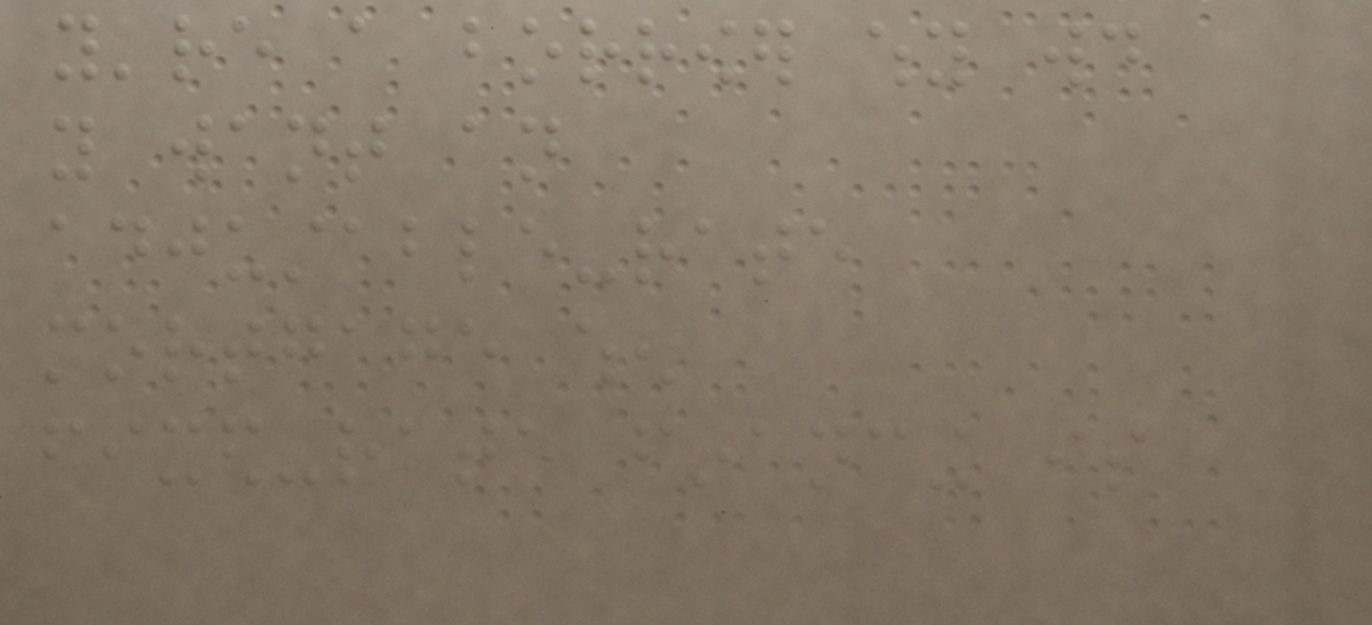you're a borrower why would
you want an
adjustable-rate
mortgage when
fixed-rate financing is
